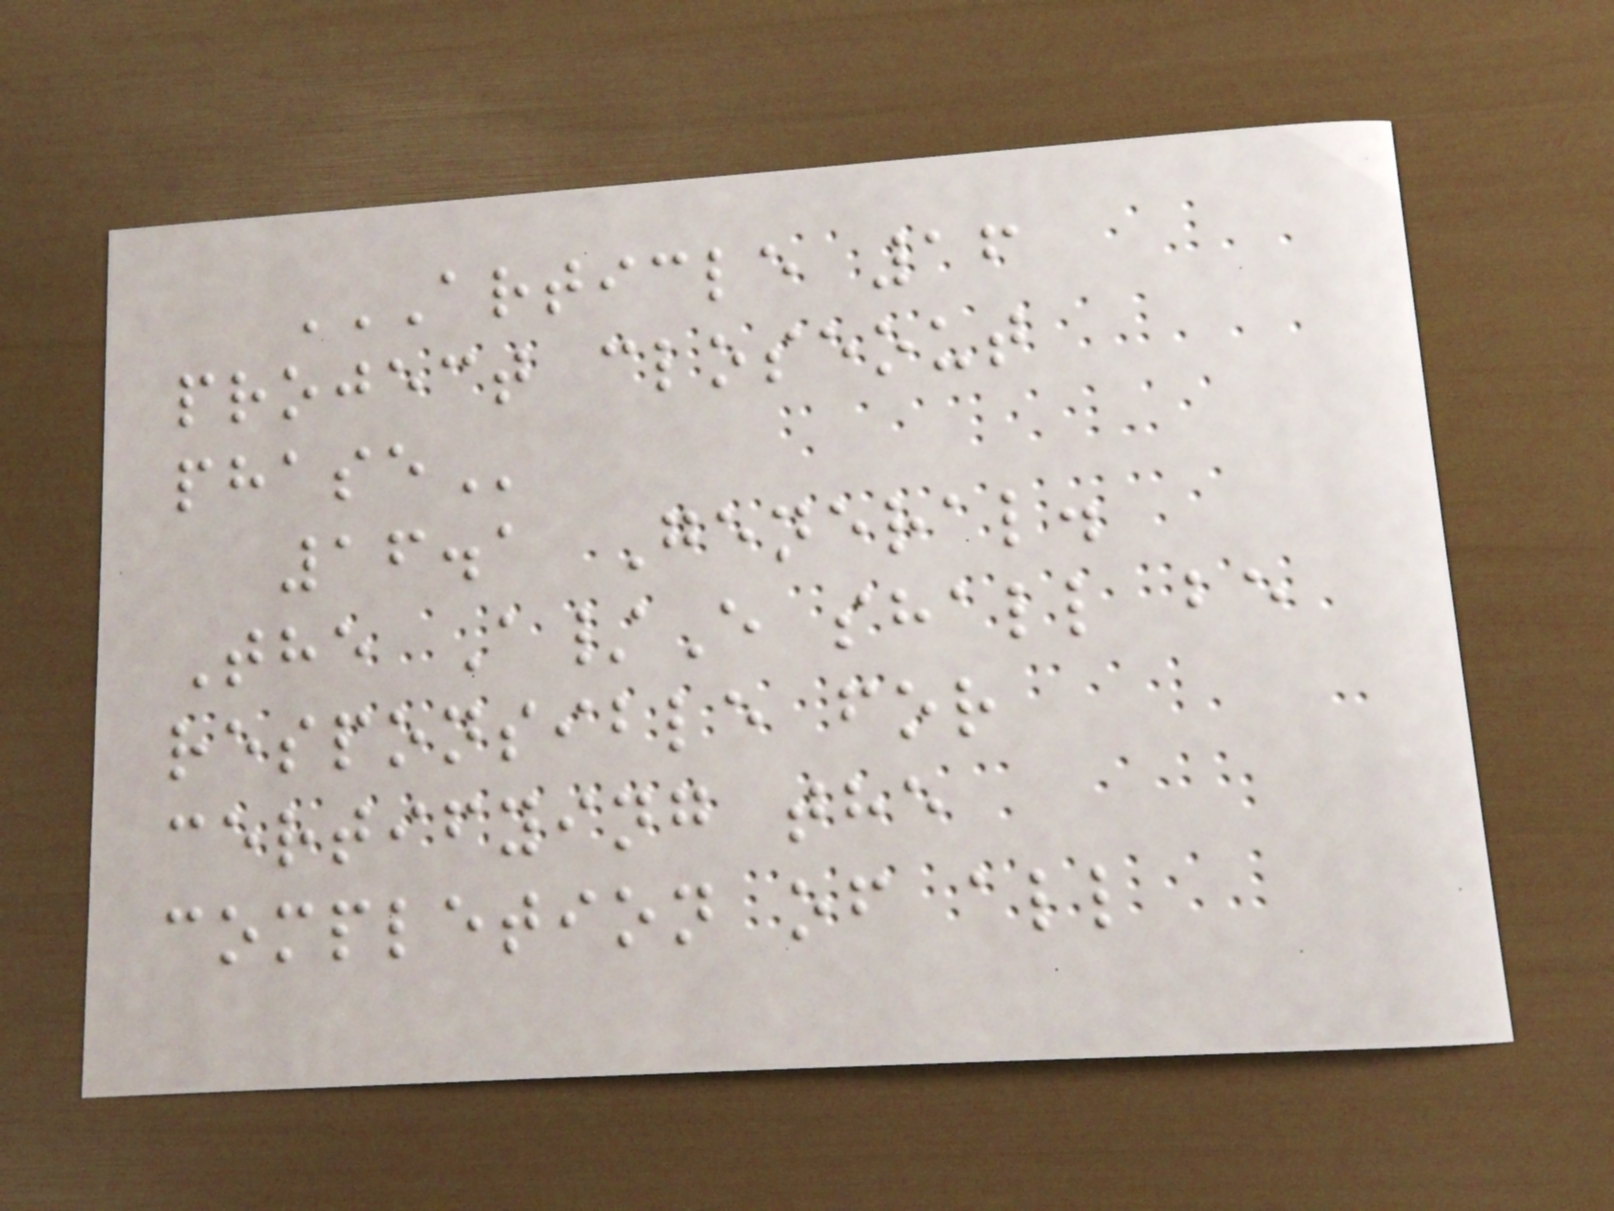ARTICLE 16
PROJECT CLOSEOUT
PHASE
16.1 General.
The A/E shall be
responsible for
certifying the
completion of all
